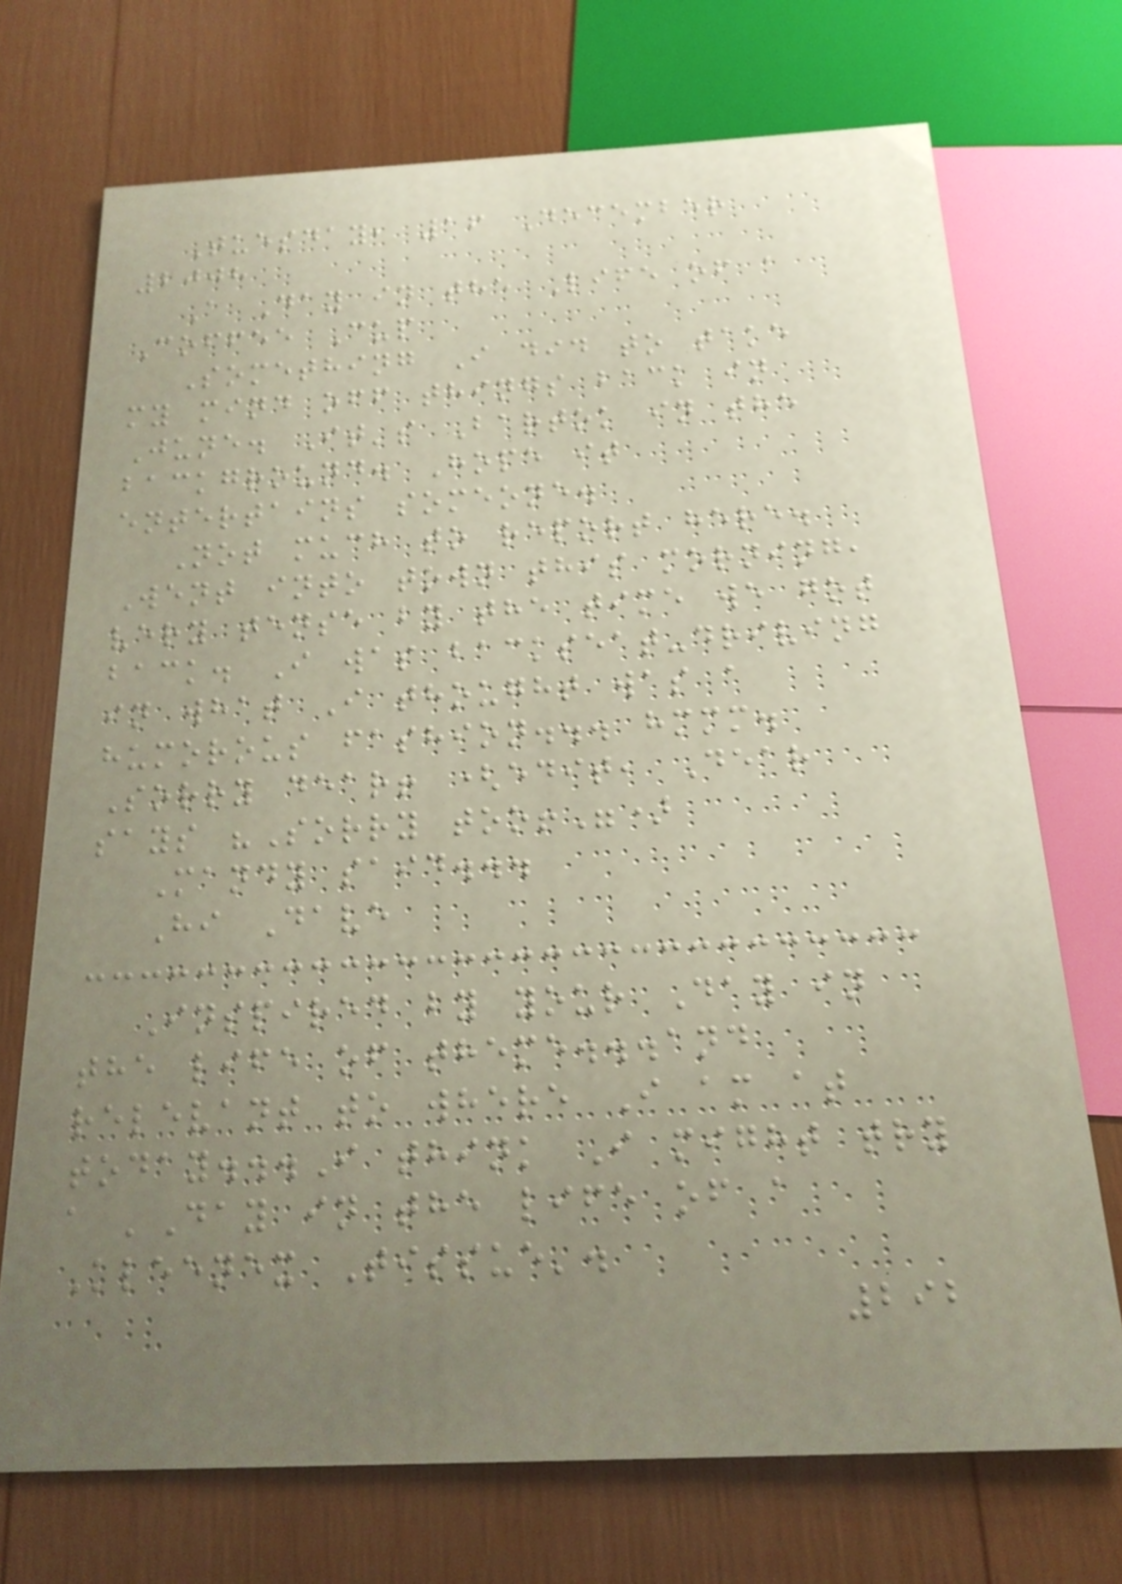Tuesday, 16 December
2008
A Day in the Life of a
Coffee Cup
Something I did to take
my mind off things back in
June. It's Bartok in the
background. Hope it
entertains someone.
Not much to report here.
Went into town this morning,
very tense by the time we got
back. I was backseat-driving
in what I thought was a
humorous fashion... hmmm.
Sorry dear! (edit, Dear
says "Sorry too!")
Mandy said...
Hi Dave
Inspired by your Day in
the life of theme...and
relevant to where I am at
today...I think I might try
a 'Day in the life of a
Kleenex Tissue'.
292
